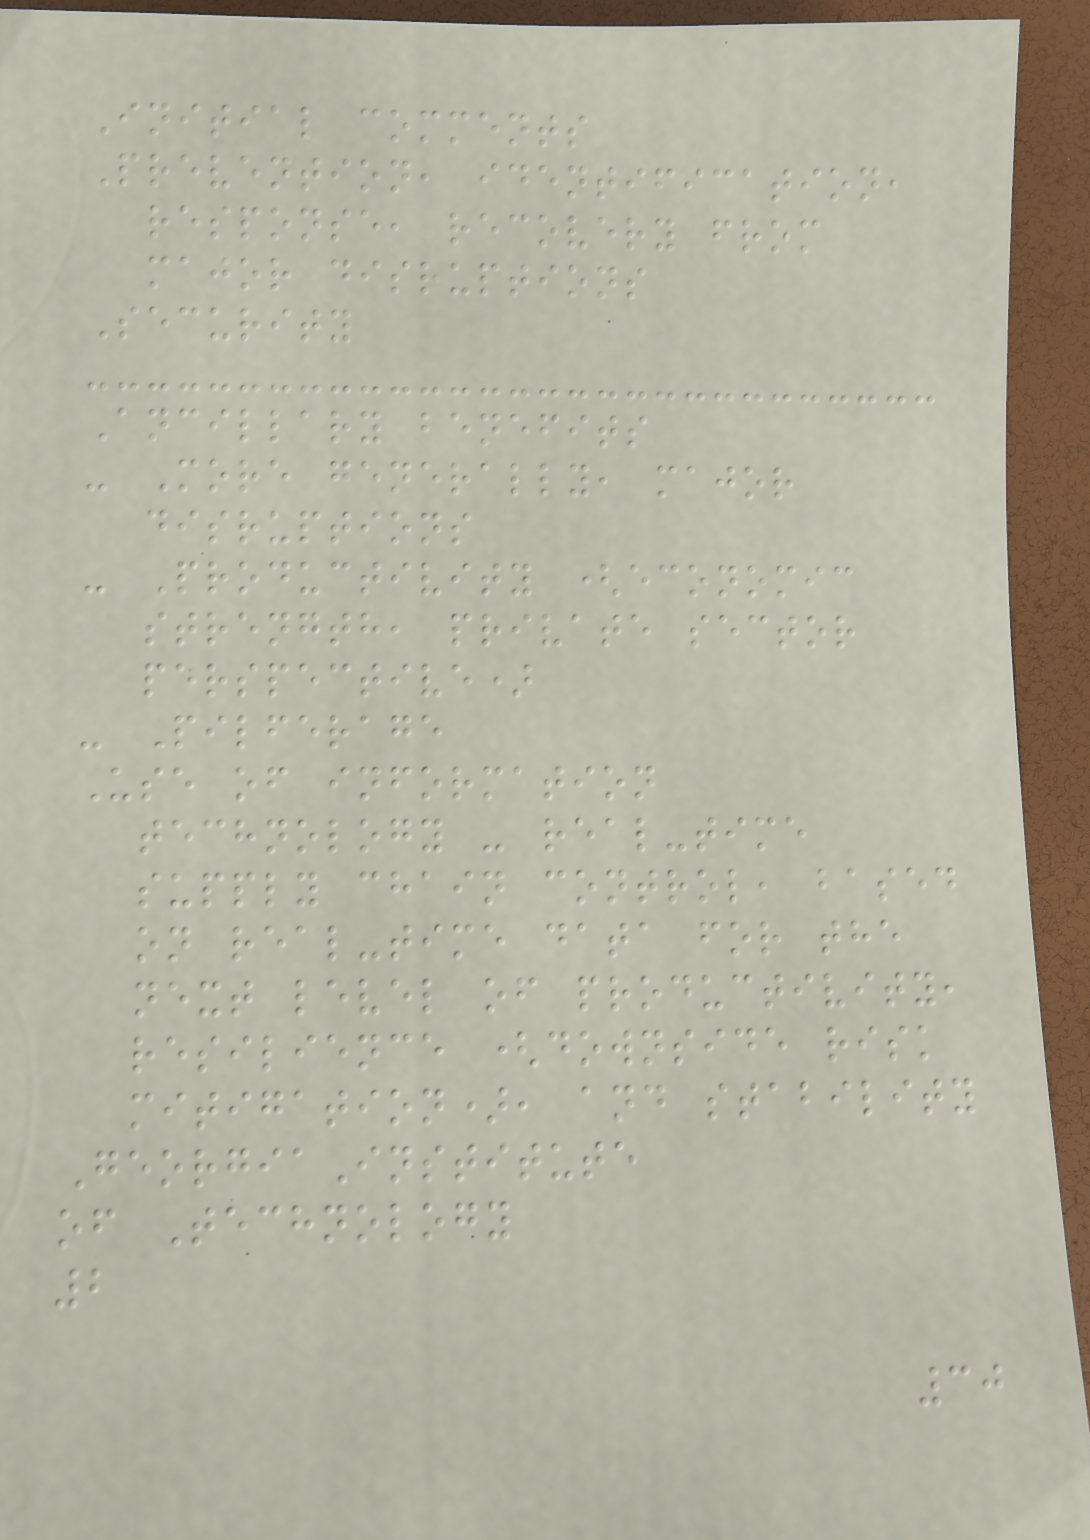Initial comments
Prevention, identification,
response, recovery from
major disruptions
Security
Ancillary benefits
- More generally, major
disruptions
- Productivity (economic
strength, private sector
perspective)
- Pilferage
Use of information
technology - real-time
supply chain control, based
on real-time data for the
next level of productivity,
resilience (downside risk
mitigation), and stability
GeorgiaInstitute
of Technology
2
30
